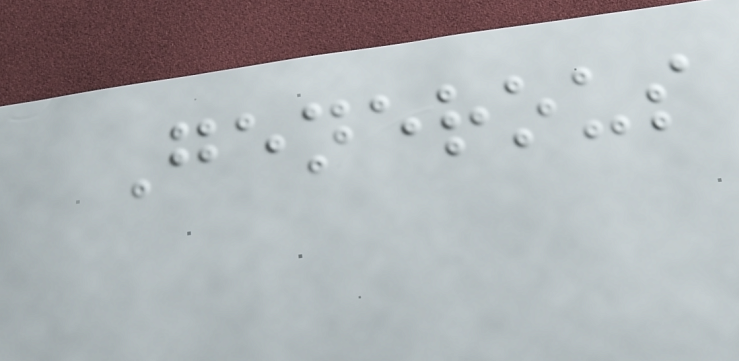Generous
